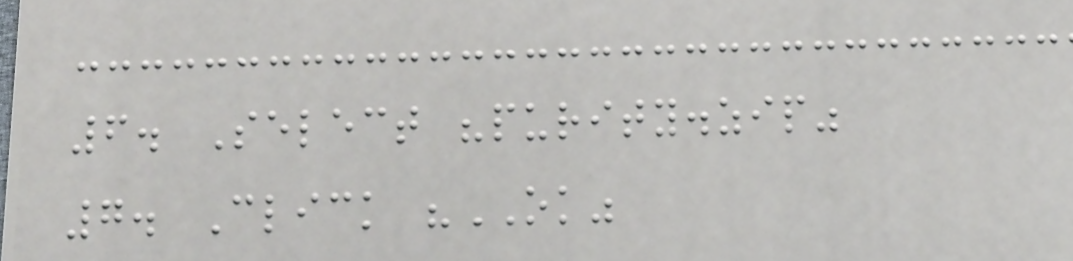6. Select "purity.zip"
7. Click "OK"
